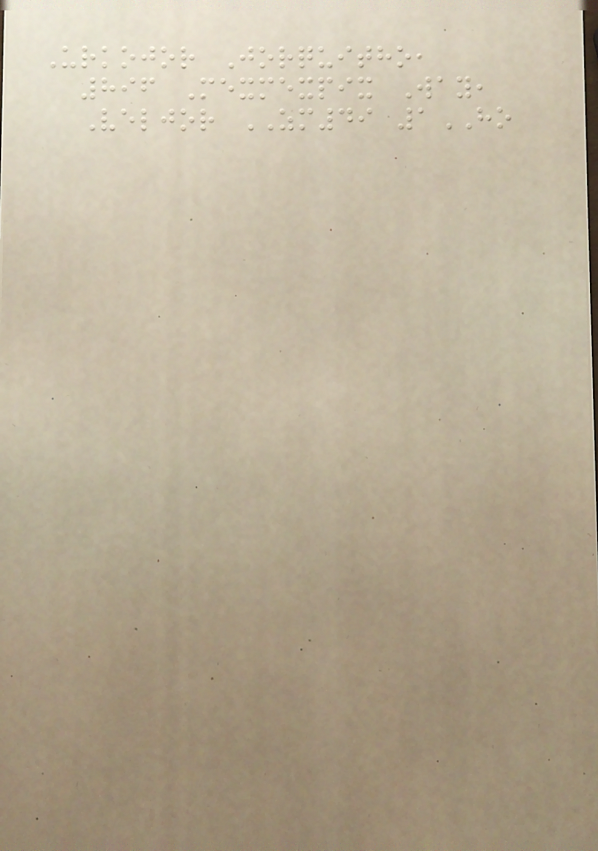Urkojor Jorquitho,
896 Mexmexpix Way,
Veljor ZM49 1HO
